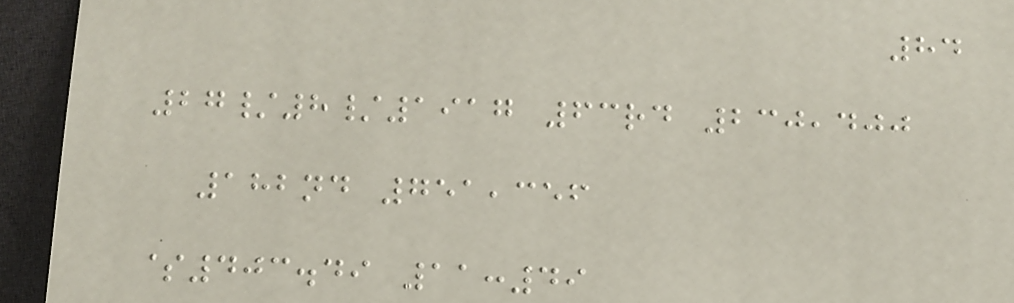84
27/8/1917 63rd 230,400
182nd 751,356
$403.49 11:49
